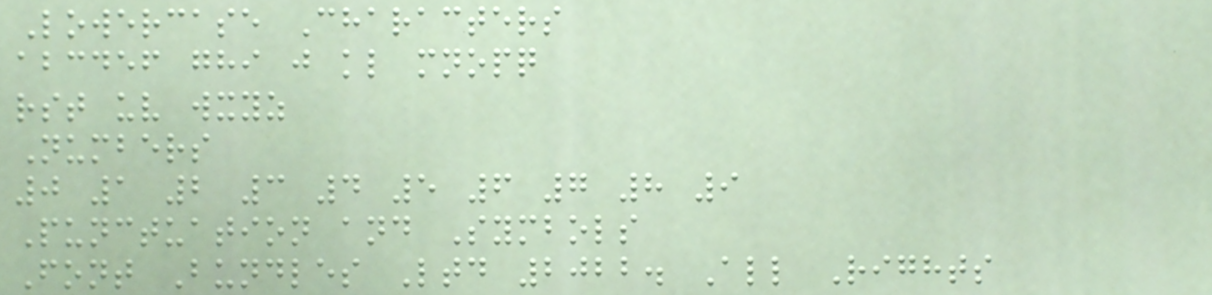Lowercase Characters
abcdef ghi j kl mnopq
rst uv wxyz
Numbers
0 1 2 3 4 5 6 7 8 9
Punctuation and Symbols
Font Bundles Ltd 2022. All Rights
